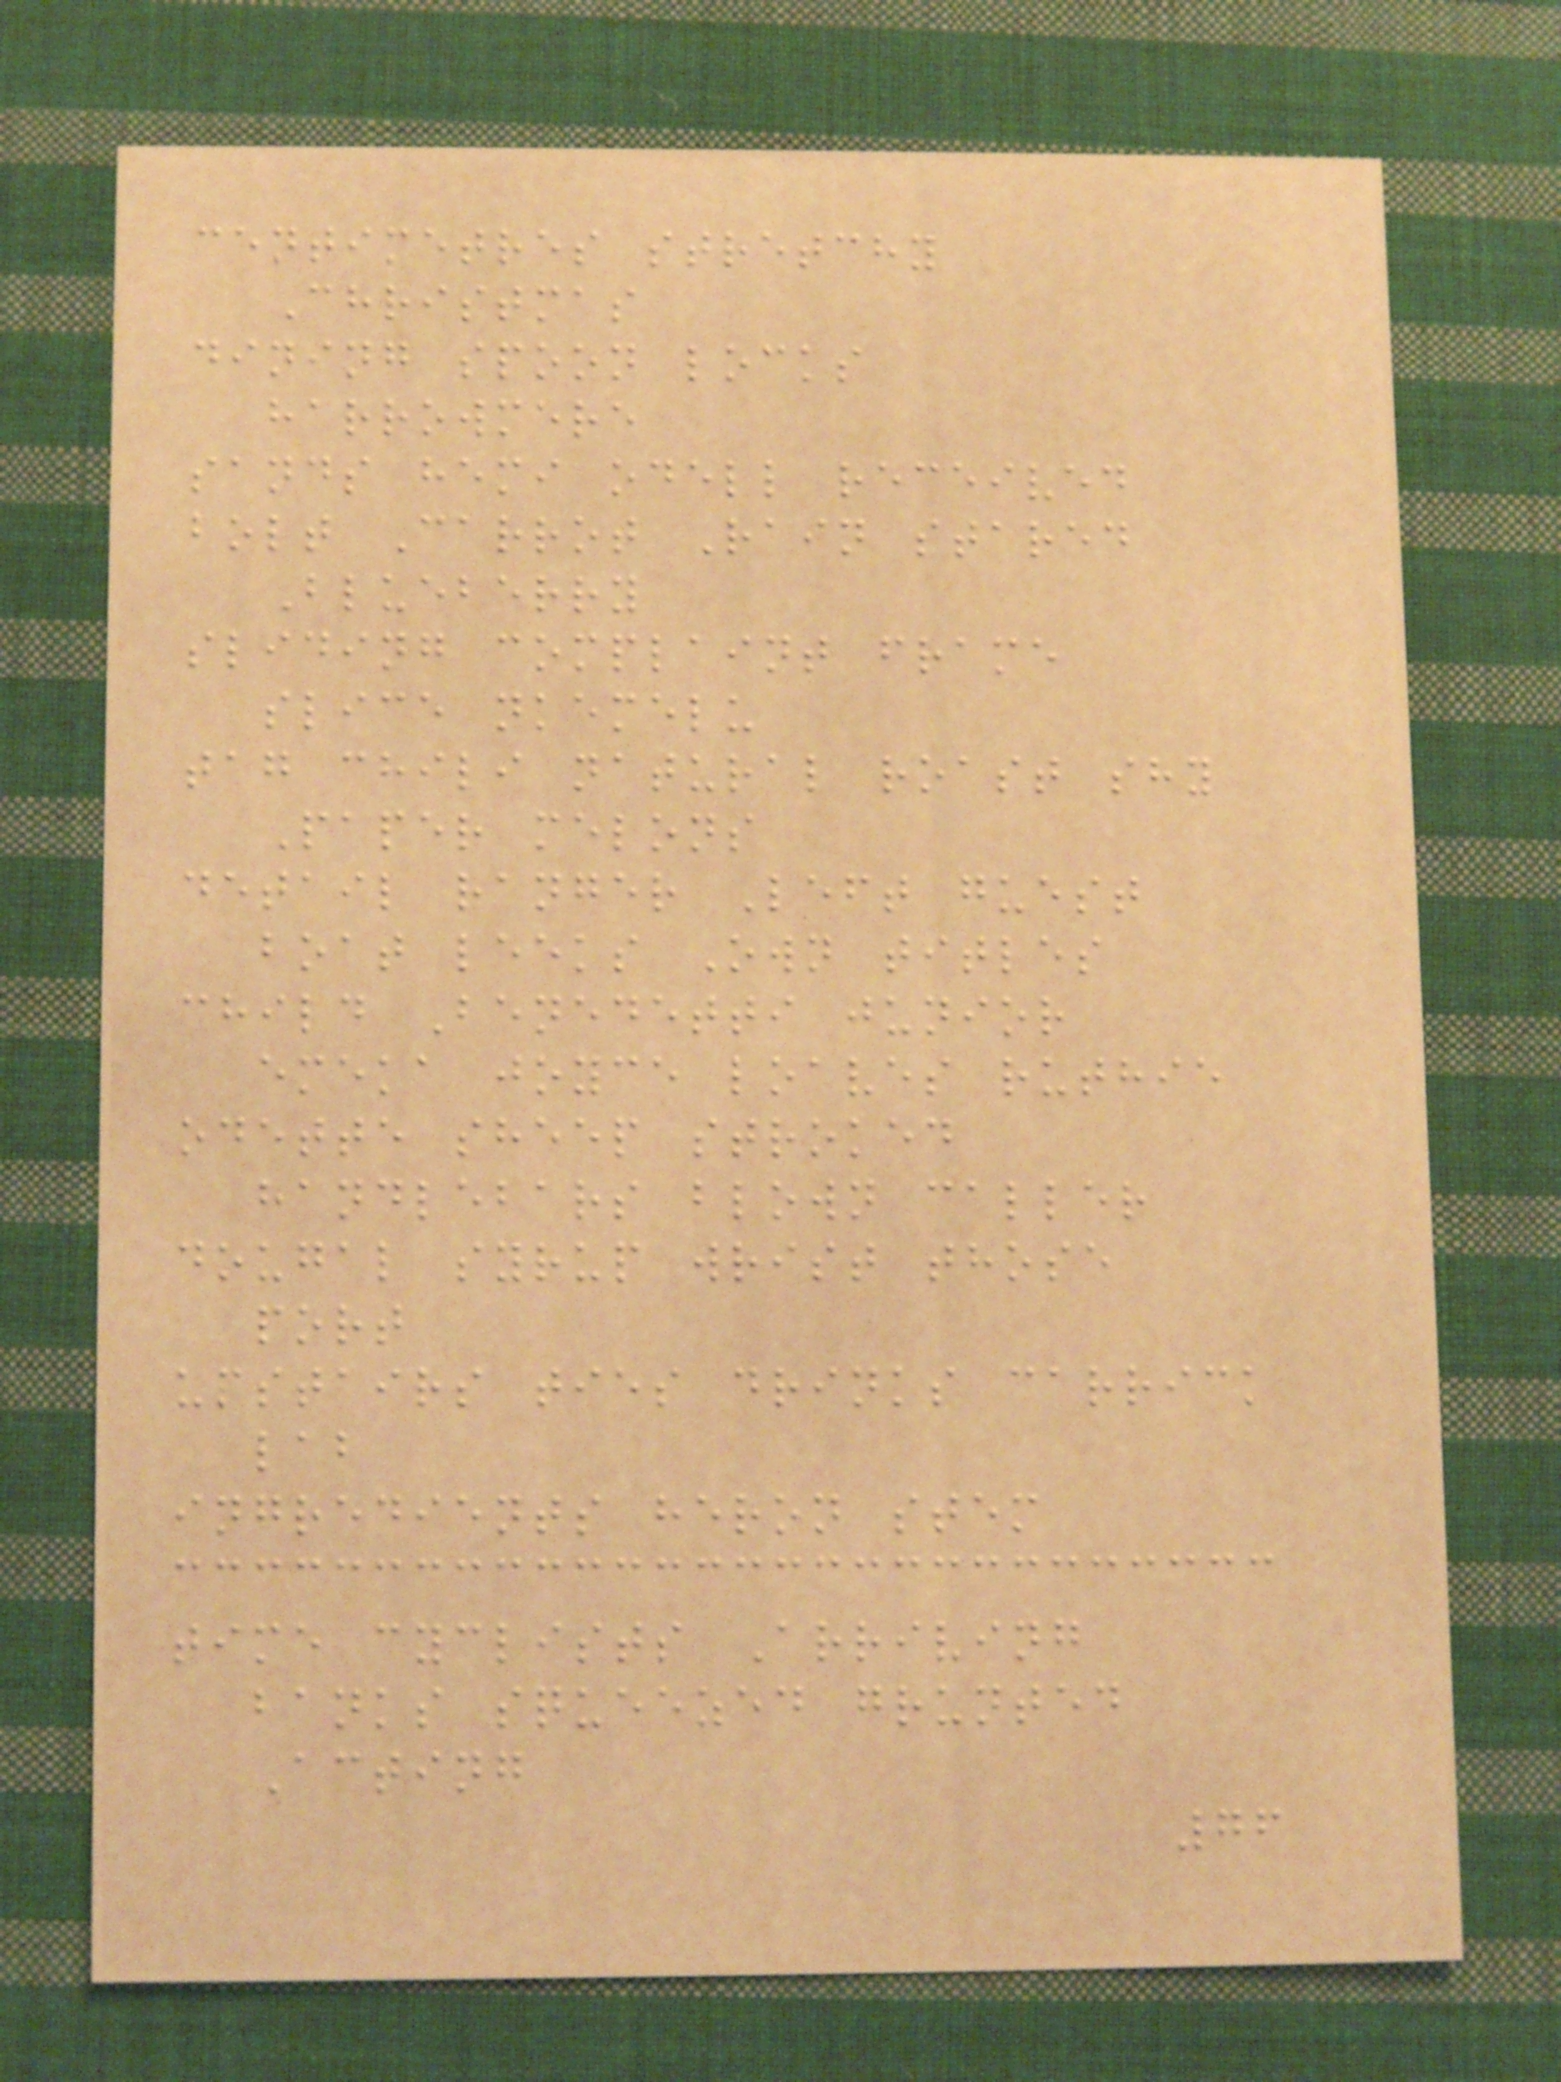centimetres stretchy
Christmas
dining spoon locks
harrowmere
sands hemi odell received
bolt Carrot Rain stared
Blueberry
sliding complaint frame
slice nkemelu
tag chili natural roast shy
Paper melons
detail ranger Left guest
boat leeks Own titles
child Benedetti junior
emeka joyce loaves ruthie
odette sheep stroked
handlebars blown caller
dougal syrup wrist those
port
upstairs ties drinks carrick
lab
ingredients heron stem
time cyclists Arriving
banks squeezed grunted
Acting
76
